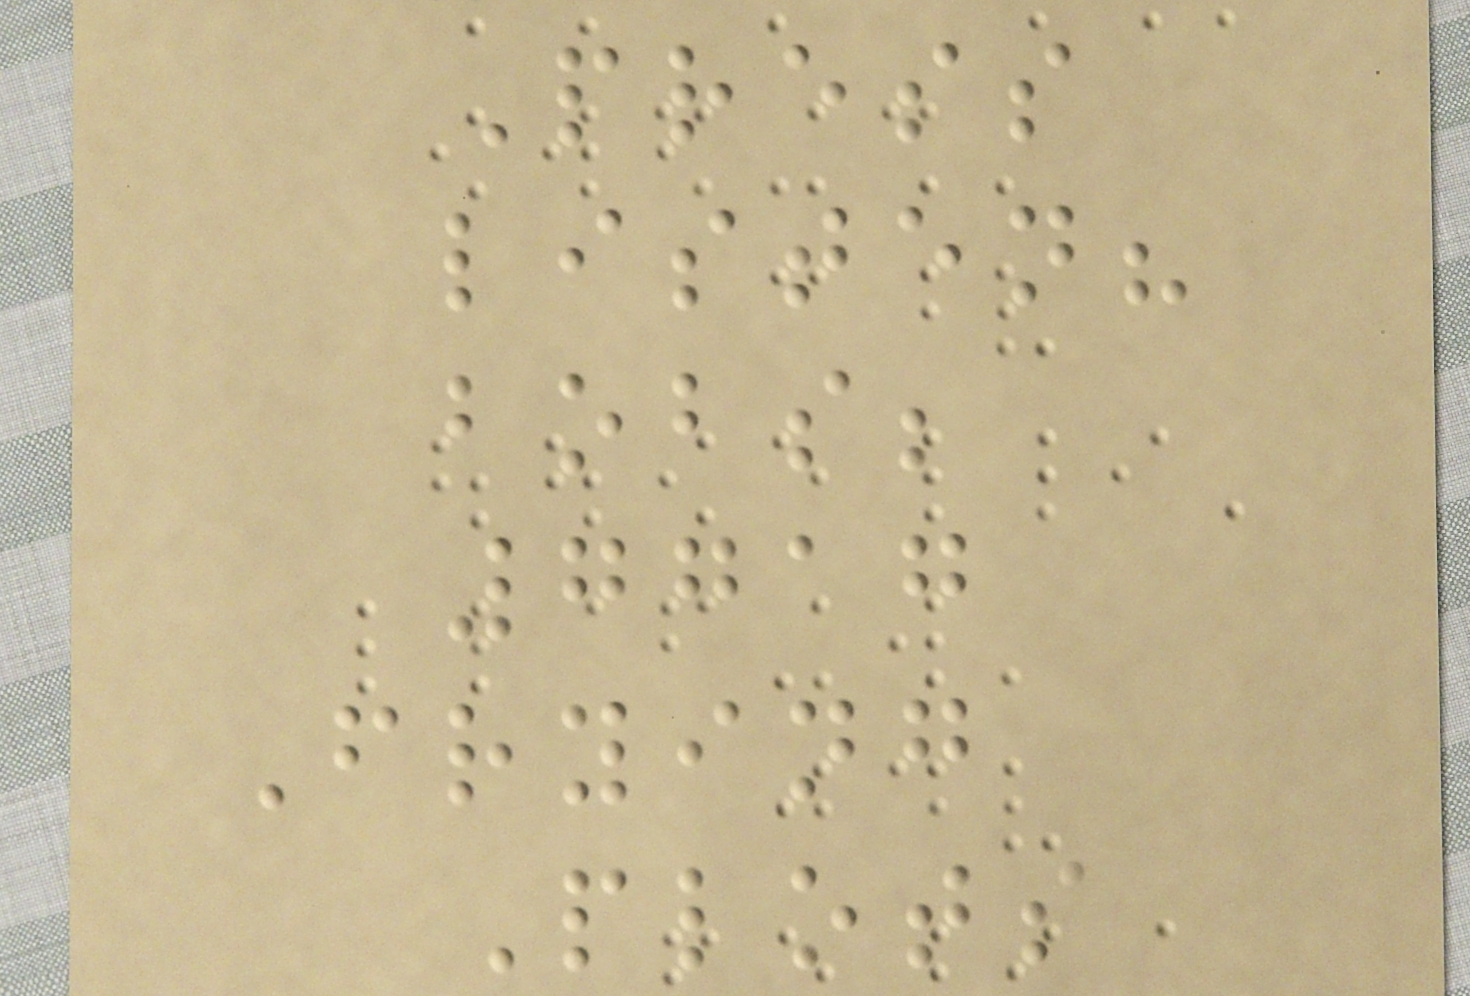Press
listen?
bobs;
7717
Frying
Plots
